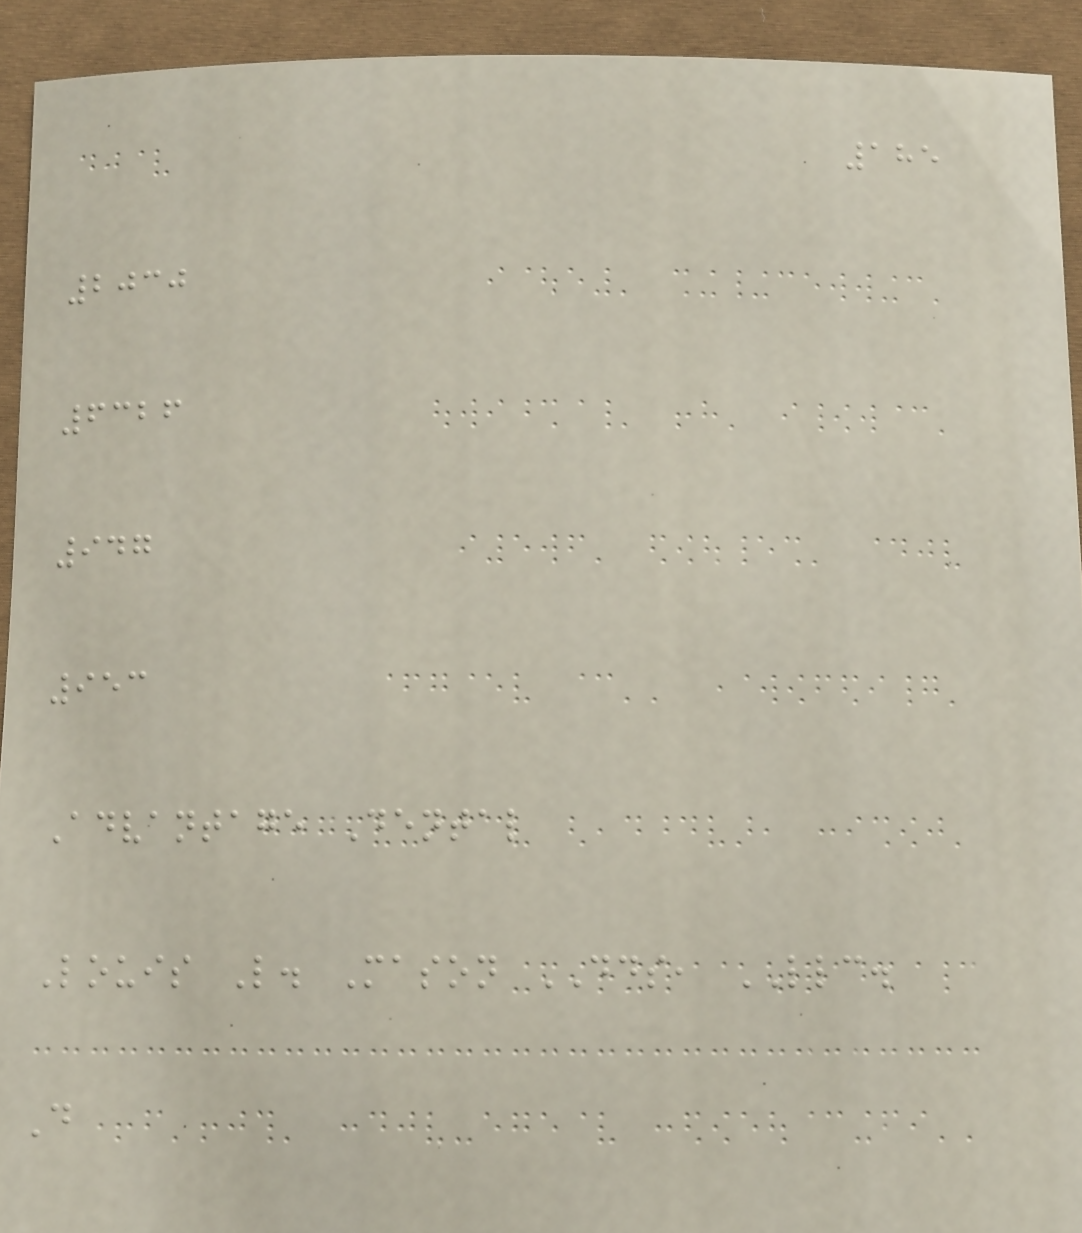185
2030
6326
947
953
Advantage Dental
Louis L. Mason DDS, LLC.
D
